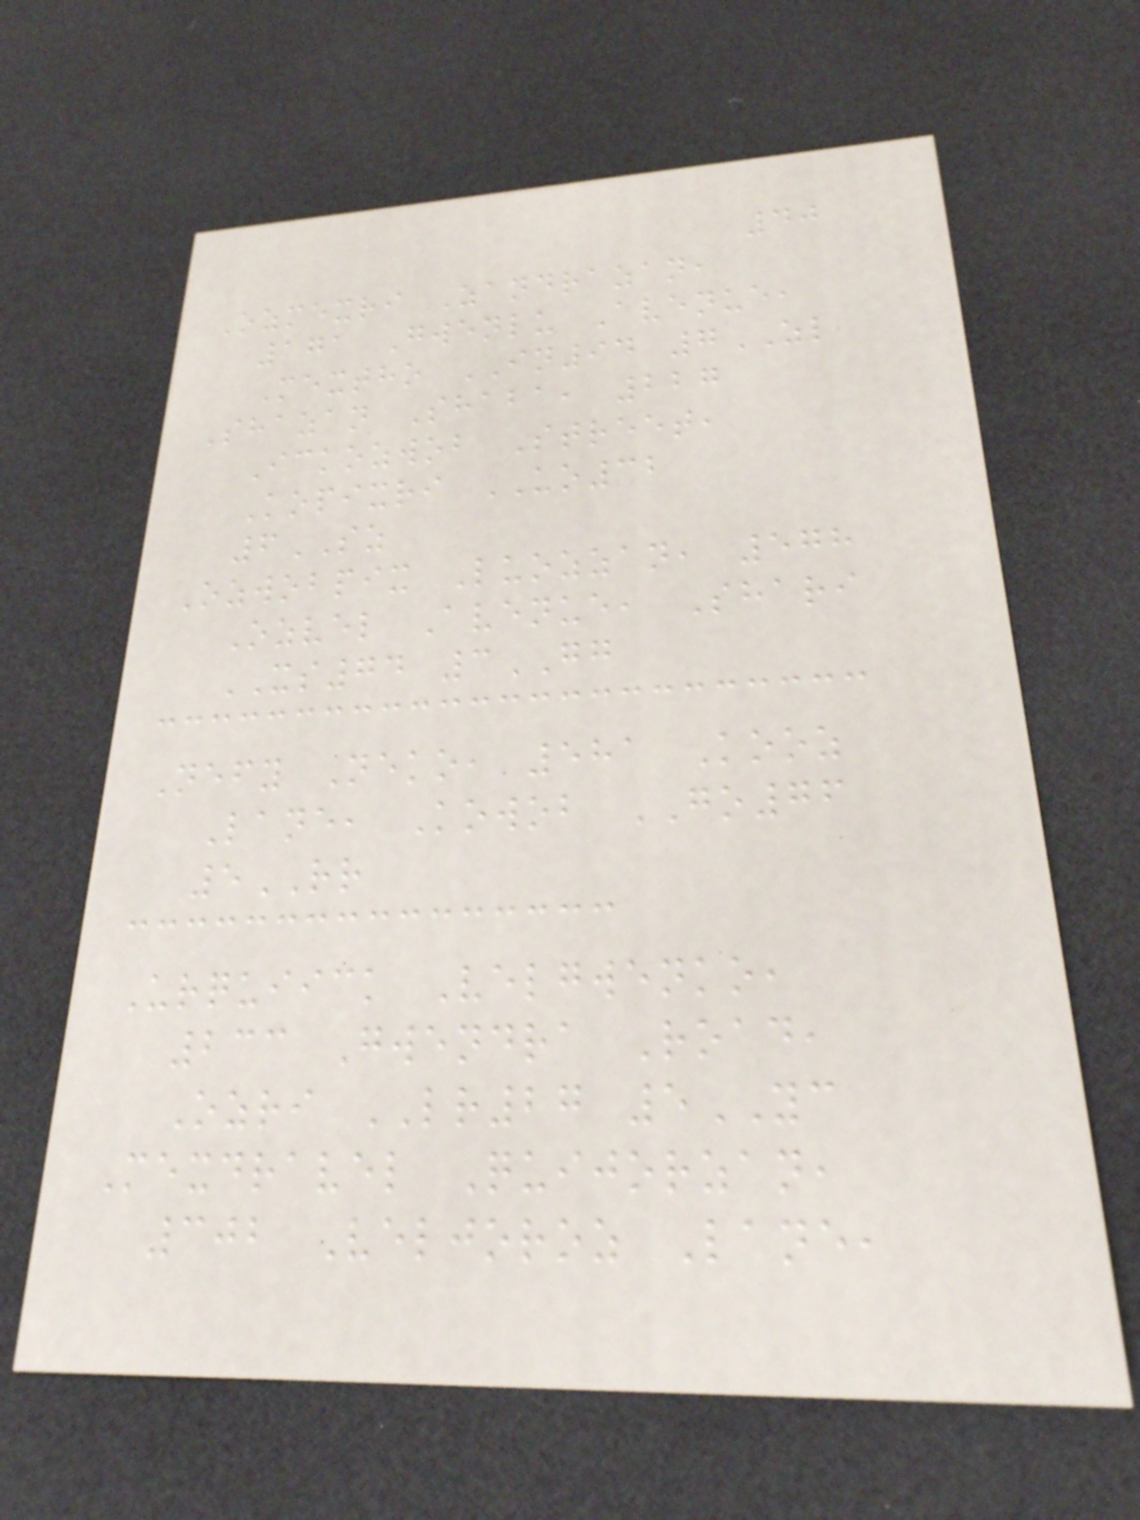40
Ozmexri Zandrazan,
171 Gwenlu Avenue,
Mextho IN94 7ZL
Shazan Shaba, 227
Ickozwob Street,
Kopixri UO32
6SZ
Ozwobpix Luozzan, 578
Ozvel Avenue, Shari
XS74 3GG
Nefy Neko, 581 Kooz
Lane, Kowob GO76
5RR
Urquiick Velgwenko,
233 Gwendra Road,
Ozri LR27 5YC
Mexdravel Quijorzan,
302 Veljoroz Lane,
